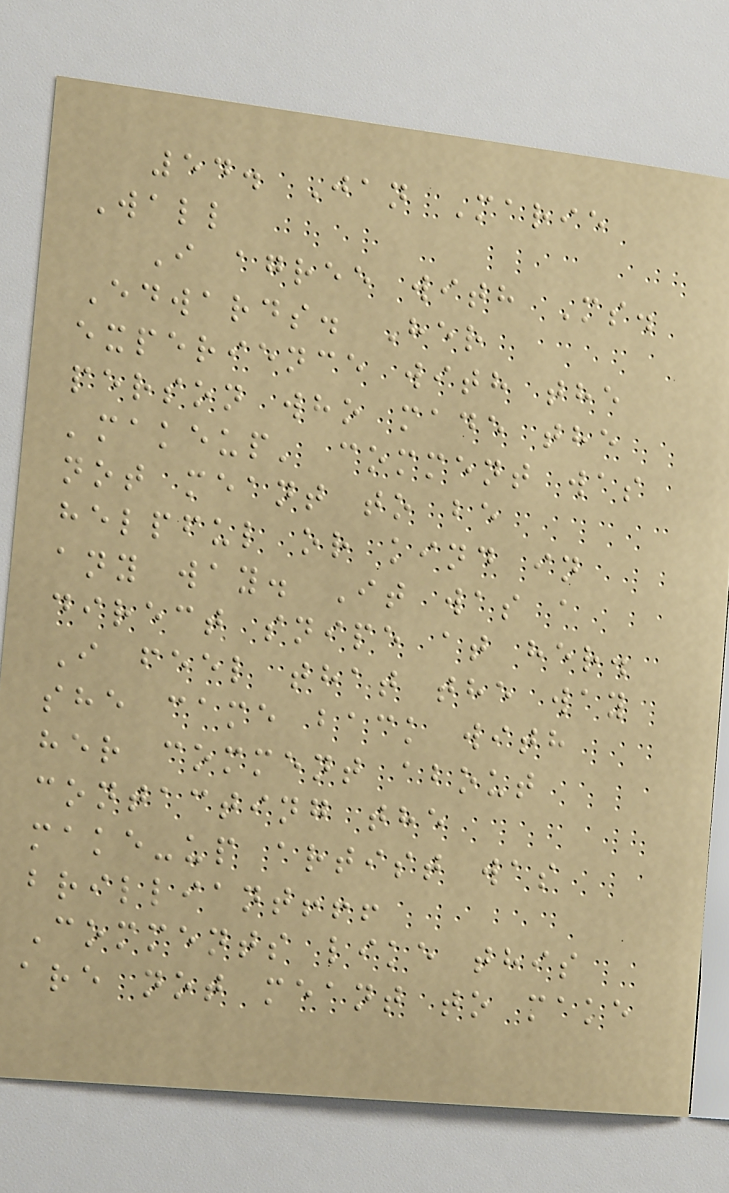54. Jan Marie
Wall
I agree with Ms.
Edwards. Her
experience with the
person who made the
'makeup' comment was
not meant to be
helpful or kind in
any way. It was a
direct snipe at her.
I feel that the way
she came back with
her comment about
contacting the
make-up artist was
brilliant!!!
Comments like this
are not meant to make
